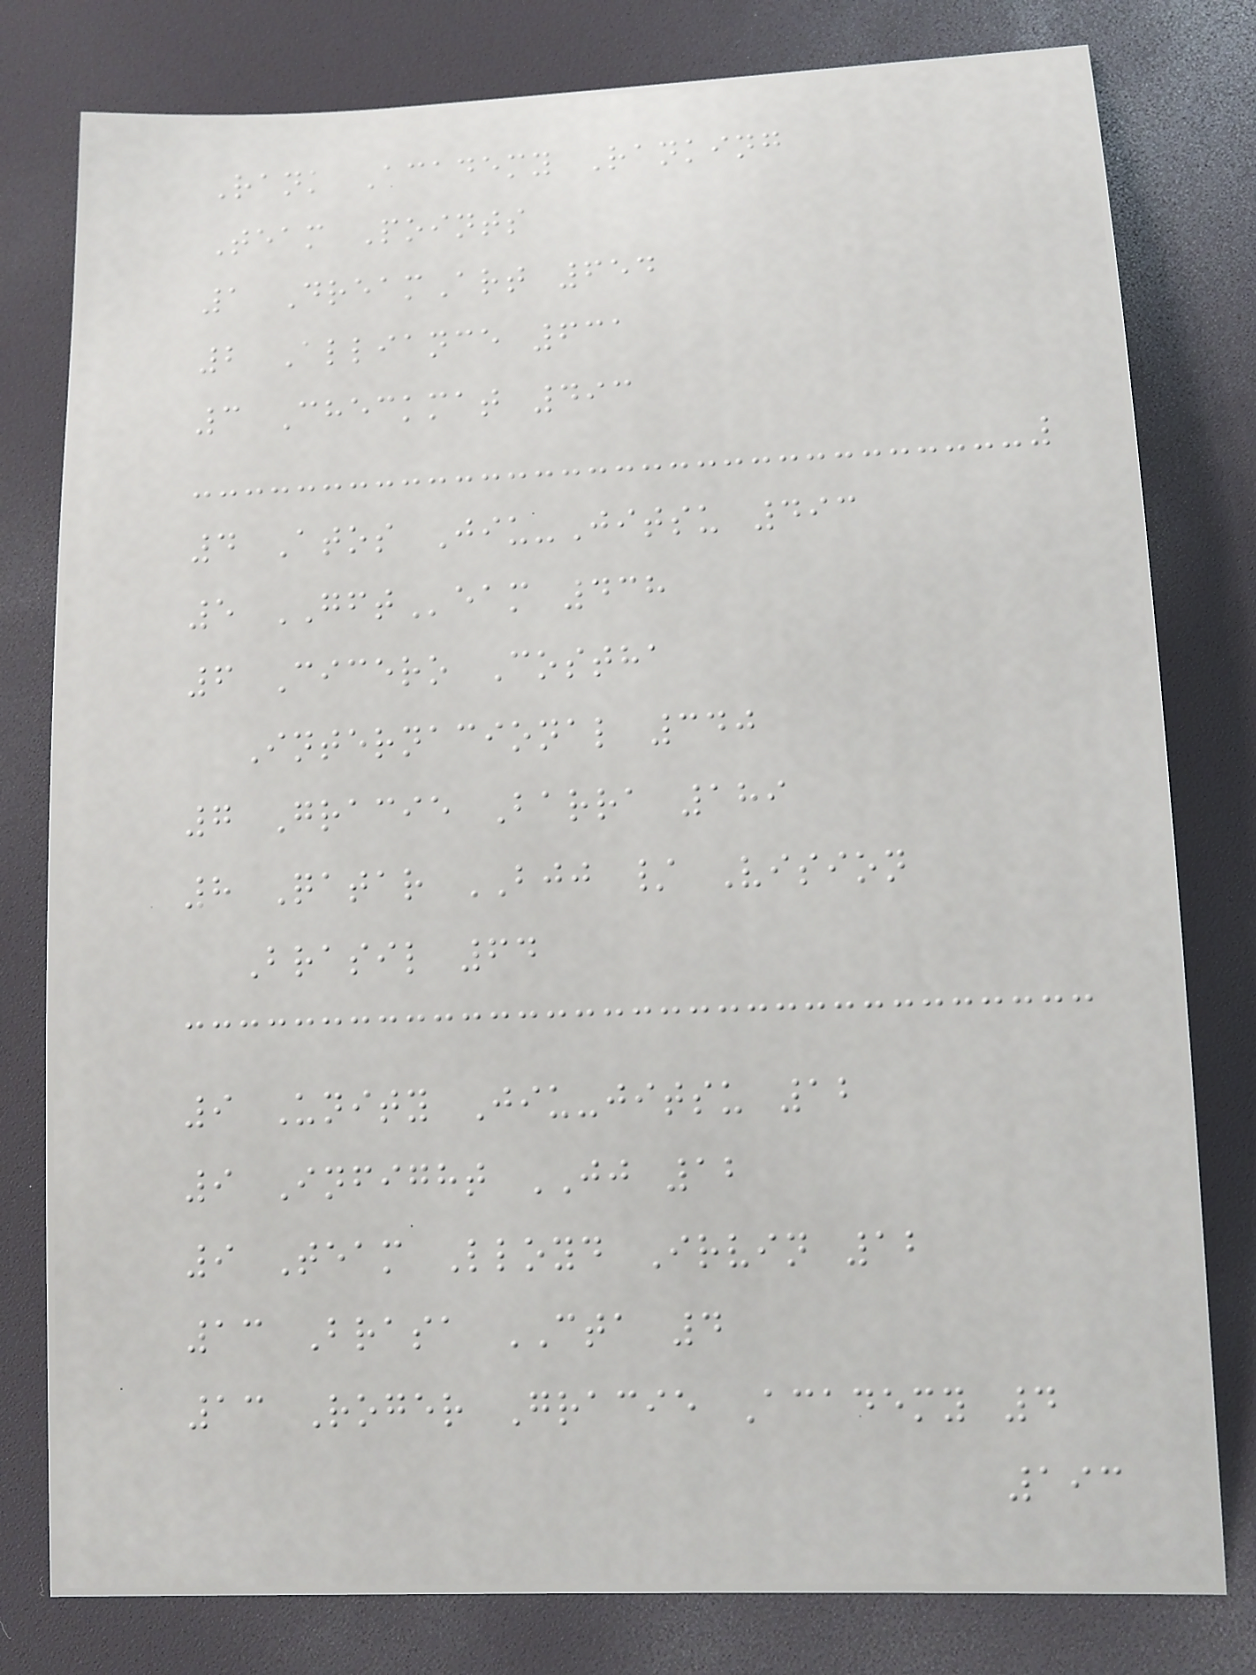Rank Academy Ranking
Team Points
1 DreamArt 654
2 Alliance 631
3 Checkmat 493
4 Atos Jiu-Jitsu 493
5 GFTeam 438
6 Cicero Costha
Internacional 340
7 Gracie Barra 189
8 Qatar BJJ / Vision
Brasil 64
9 Unity Jiu-jitsu 12
9 Infight JJ 12
9 Team Lloyd Irvin 12
13 Brasa CTA 4
13 Roger Gracie Academy 4
193
